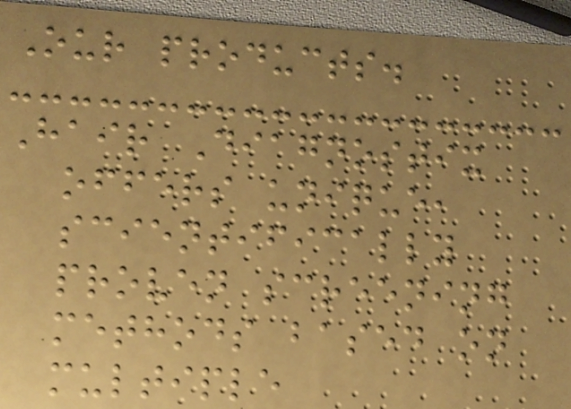Our products.
Hair Diagnostix
offers unique,
scientifically
proven screening
methods based on
multiple
